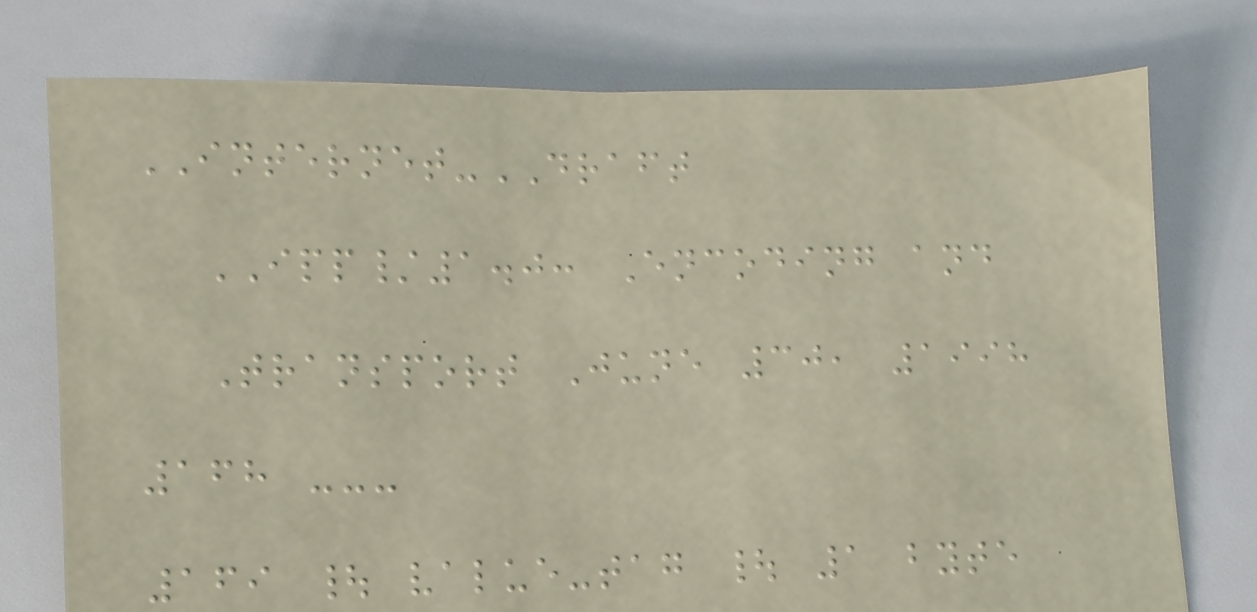INTERNET-DRAFT
IPP/1.0: Encoding and
Transport June 30, 1998
168 ---
169 | value-tag | 1 byte
